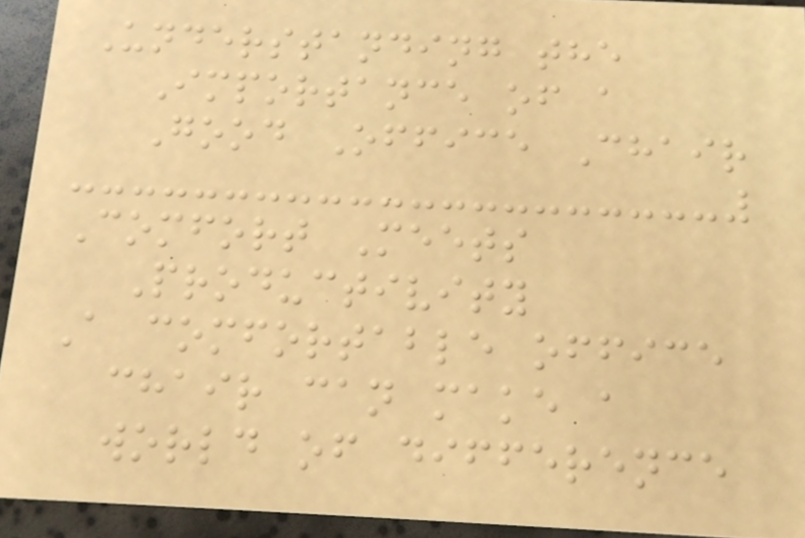Understanding the
Importance of a
Good Office Chair
Comfort Meets
Productivity
A comfortable office
chair can make a
world of difference
